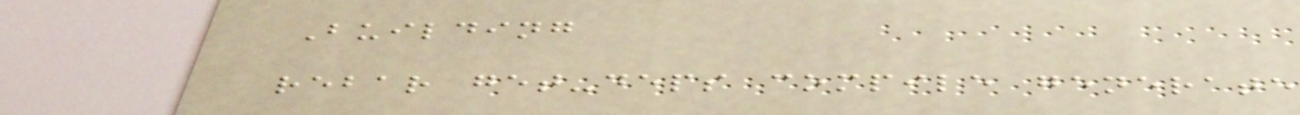Building
rebar get-deps compile generate
